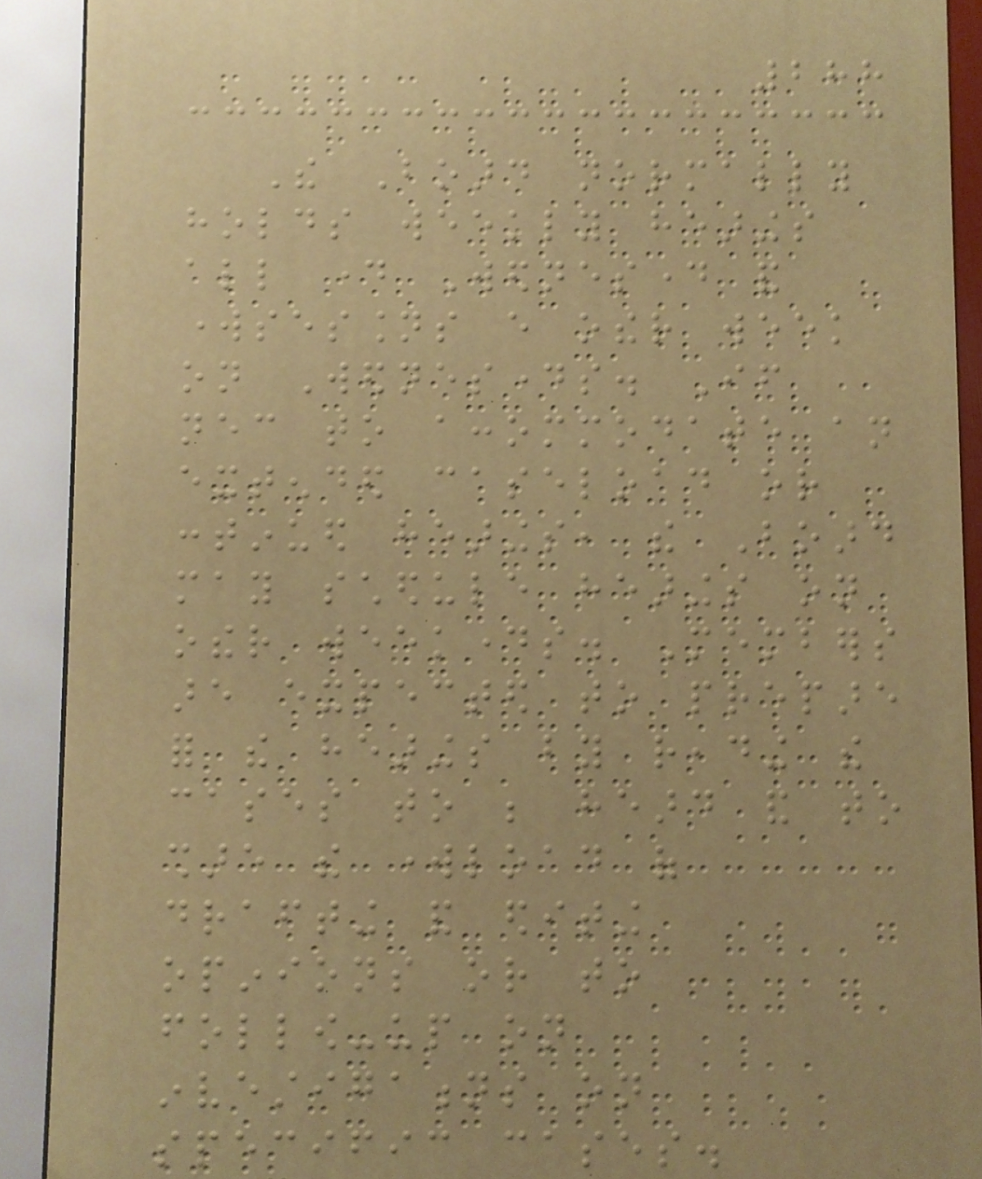288
The Board normally
holds weekly hearings
all day Wednesday and
worksessions every other week
on Wednesdays. If
necessary to accommodate an
extended caseload or
continued hearings, the Board
may schedule hearings on
other weekdays. Members
are expected to prepare
for the hearings by reading the
cases to be heard and to
share the workload of
drafting and editing
opinions or to
follow-up on
investigations on
specific cases.
